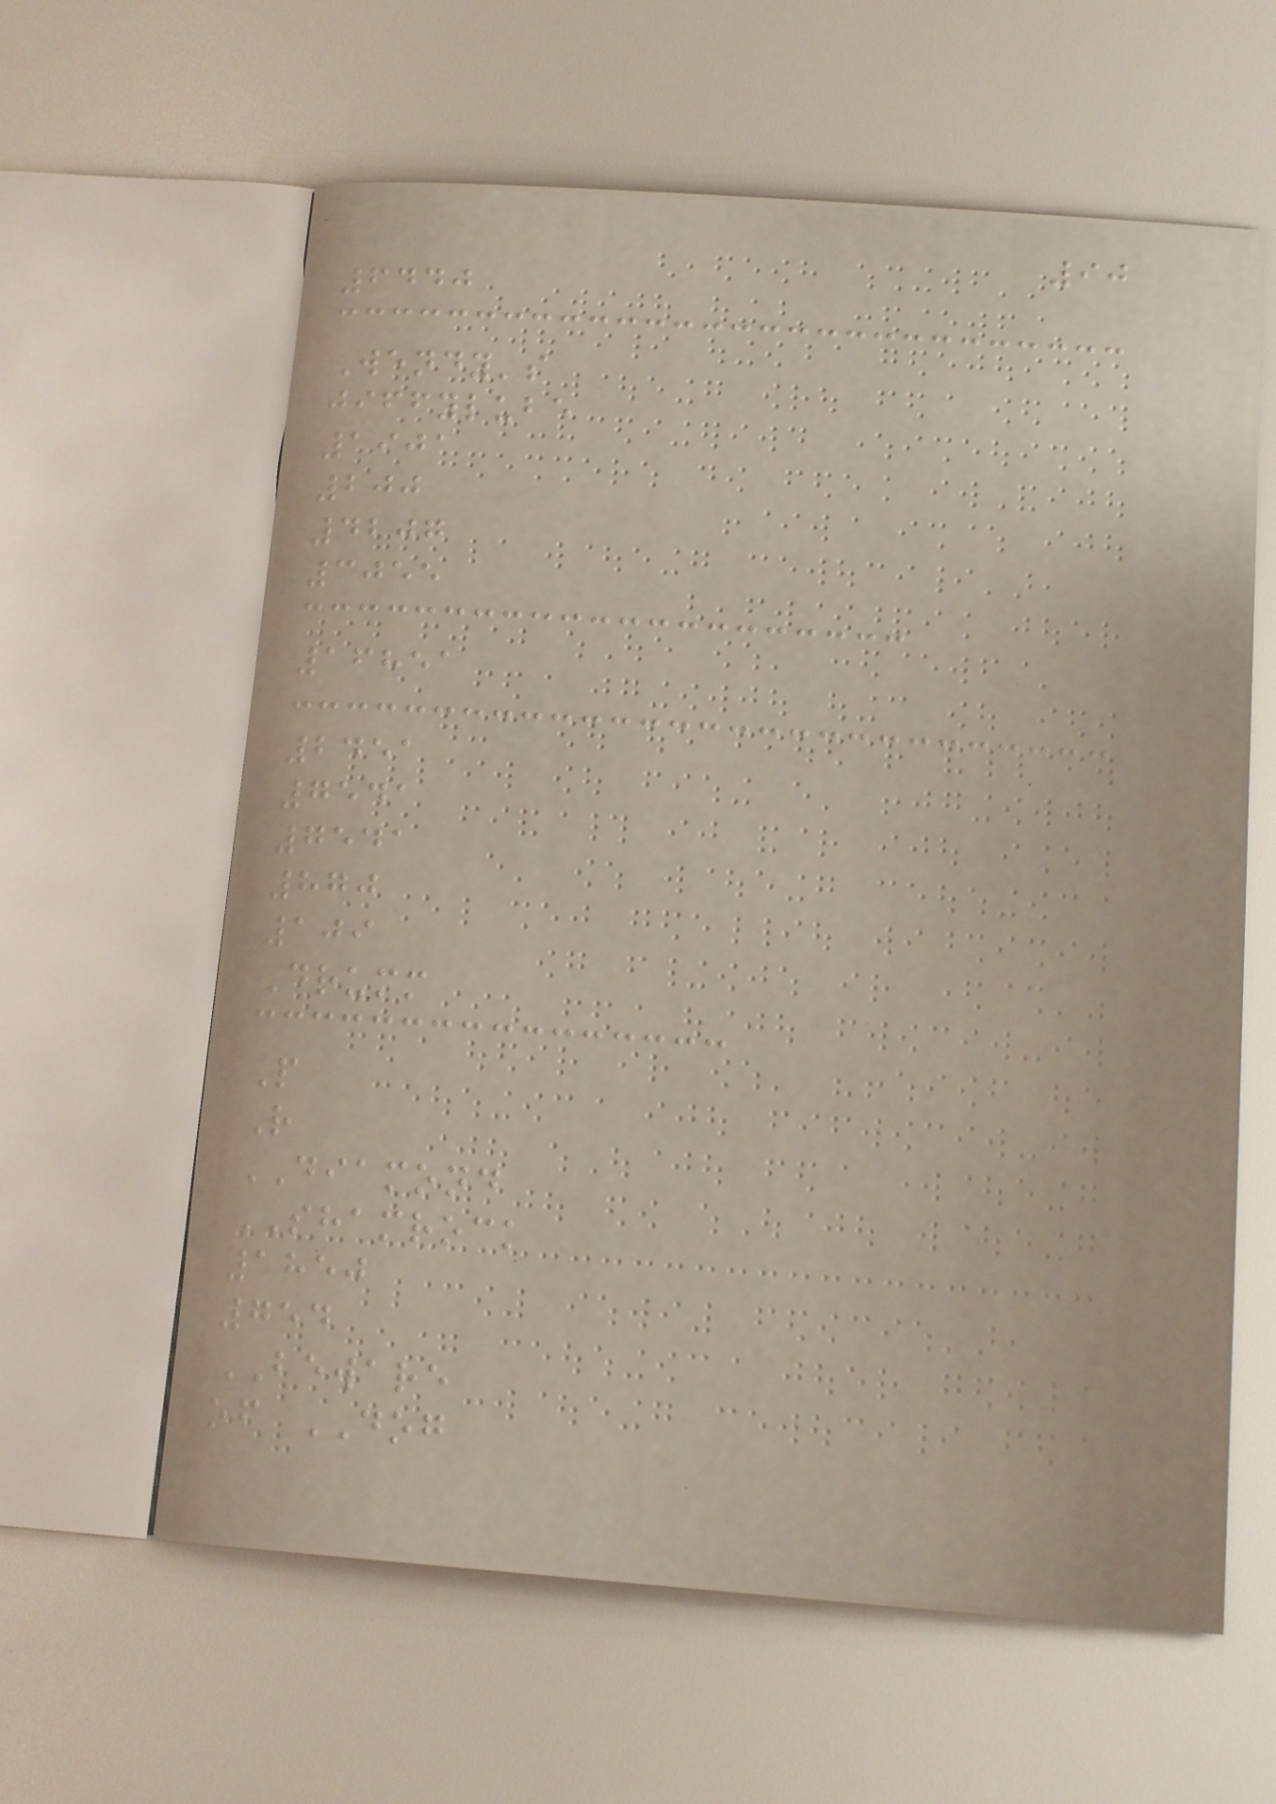90
6440
Wendy's
jiffylube
1901
200
4207
3055
16851
2451
7541
7541
870
109
Drumm
P
R
DIAMOND
SHAMROCK
1850
754
BEWARE
of DOG
